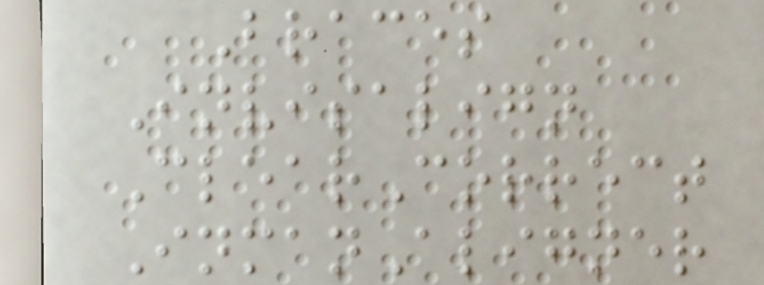Braces
Invisalign
ClearCorrect
InmanAligner
